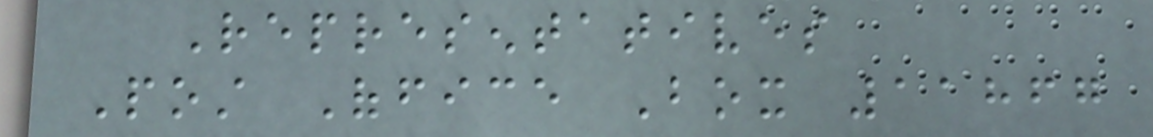Representatives
Post Office Box 11867
